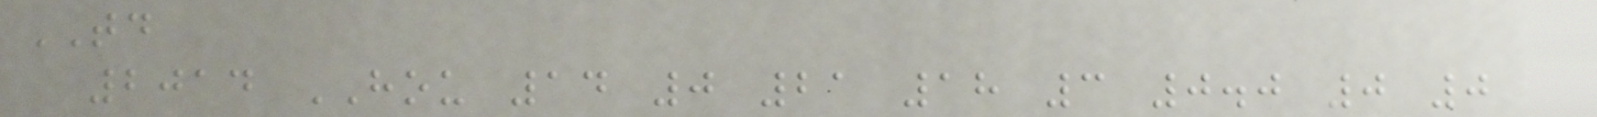TD
2014 HOU 14 0 21 18 3 0.0 0 0
